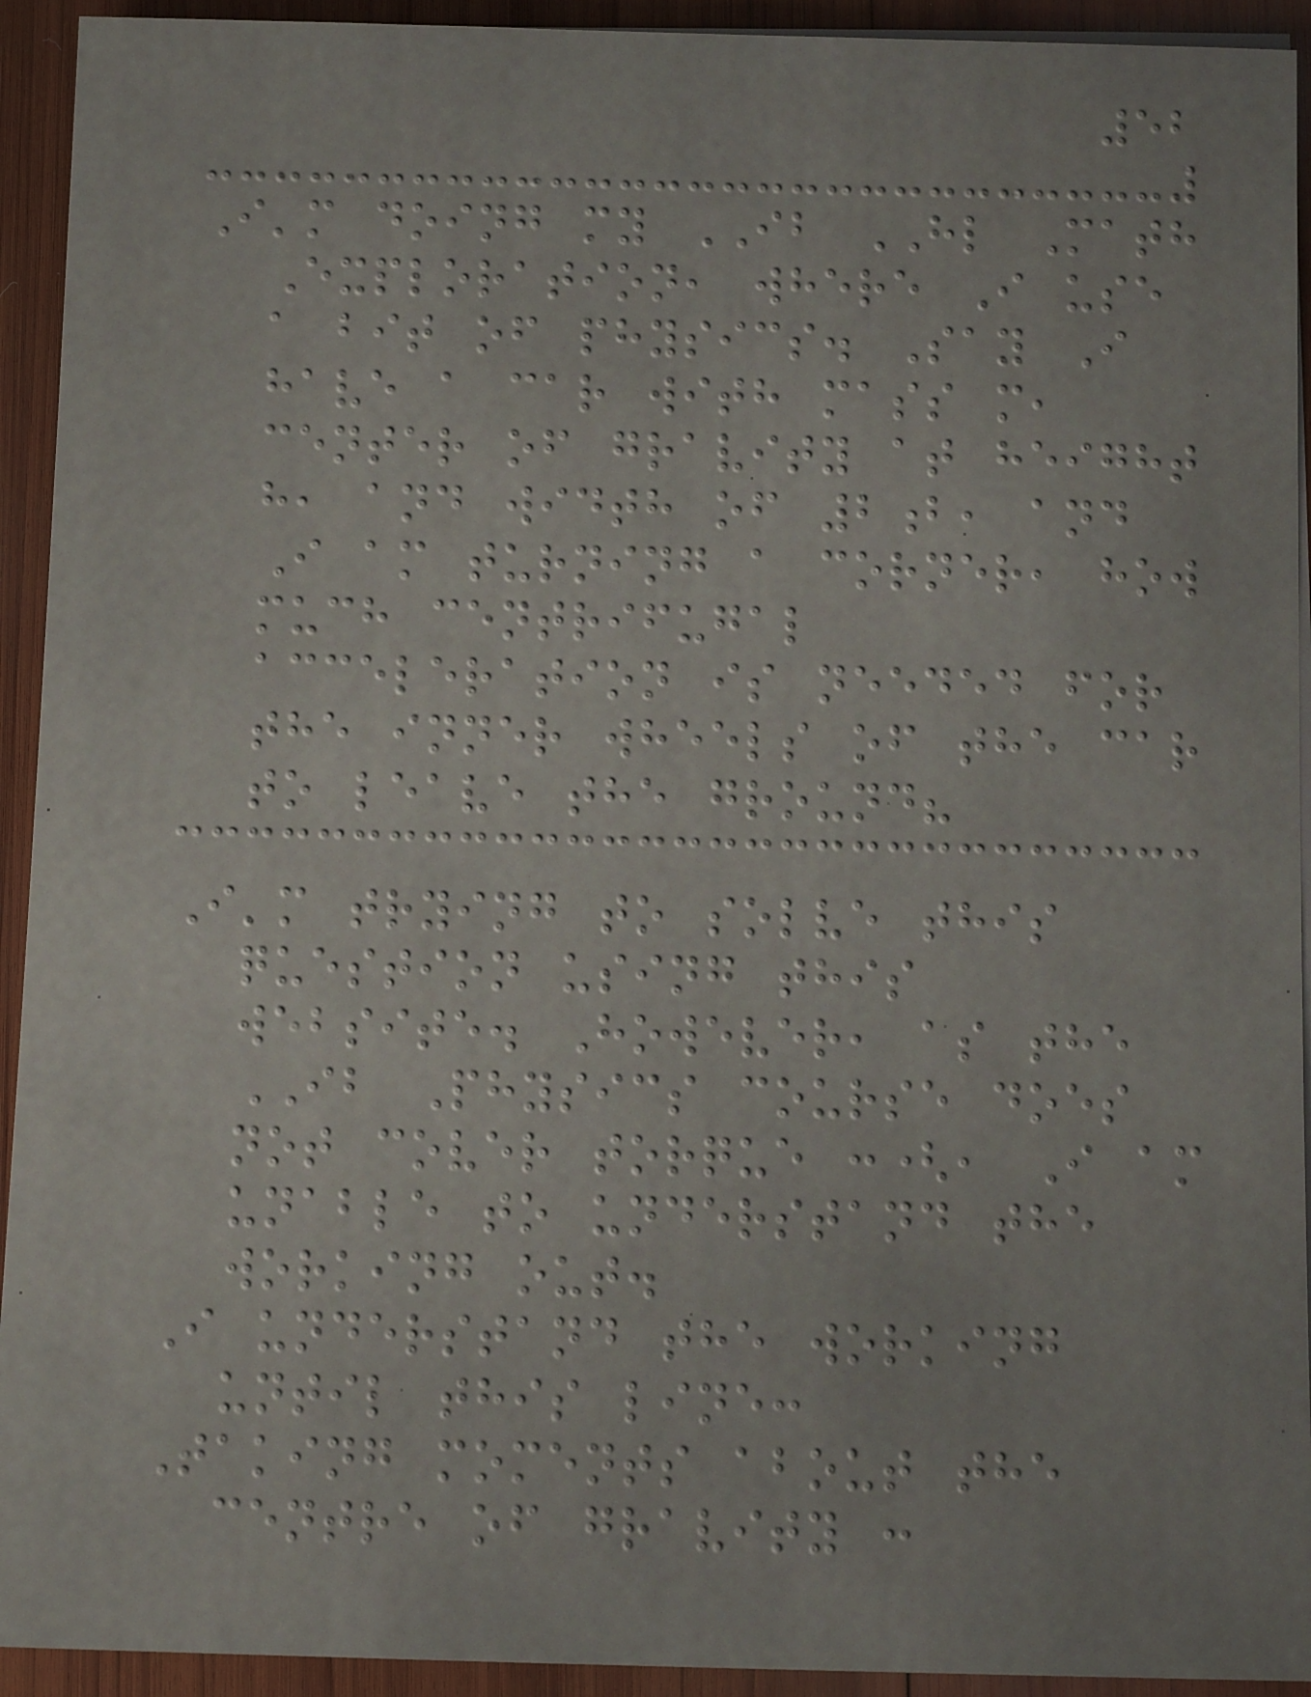52
I'm doing my IB HL Math
Exploration, where I use
a bit of physics. Say I
have a car with mass m,
center of gravity at height
h, and width of 2b, and
I am turning a corner, how
much centrifugal
acceleration is needed for
the inner wheels of the car
to leave the ground?
I'm trying to solve this
question using this
website. However, as the
IB Physics course does
not cover torque :(, I am
unable to understand the
working out.
I understand the working
until this line:
Taking moments about the
centre of gravity :
